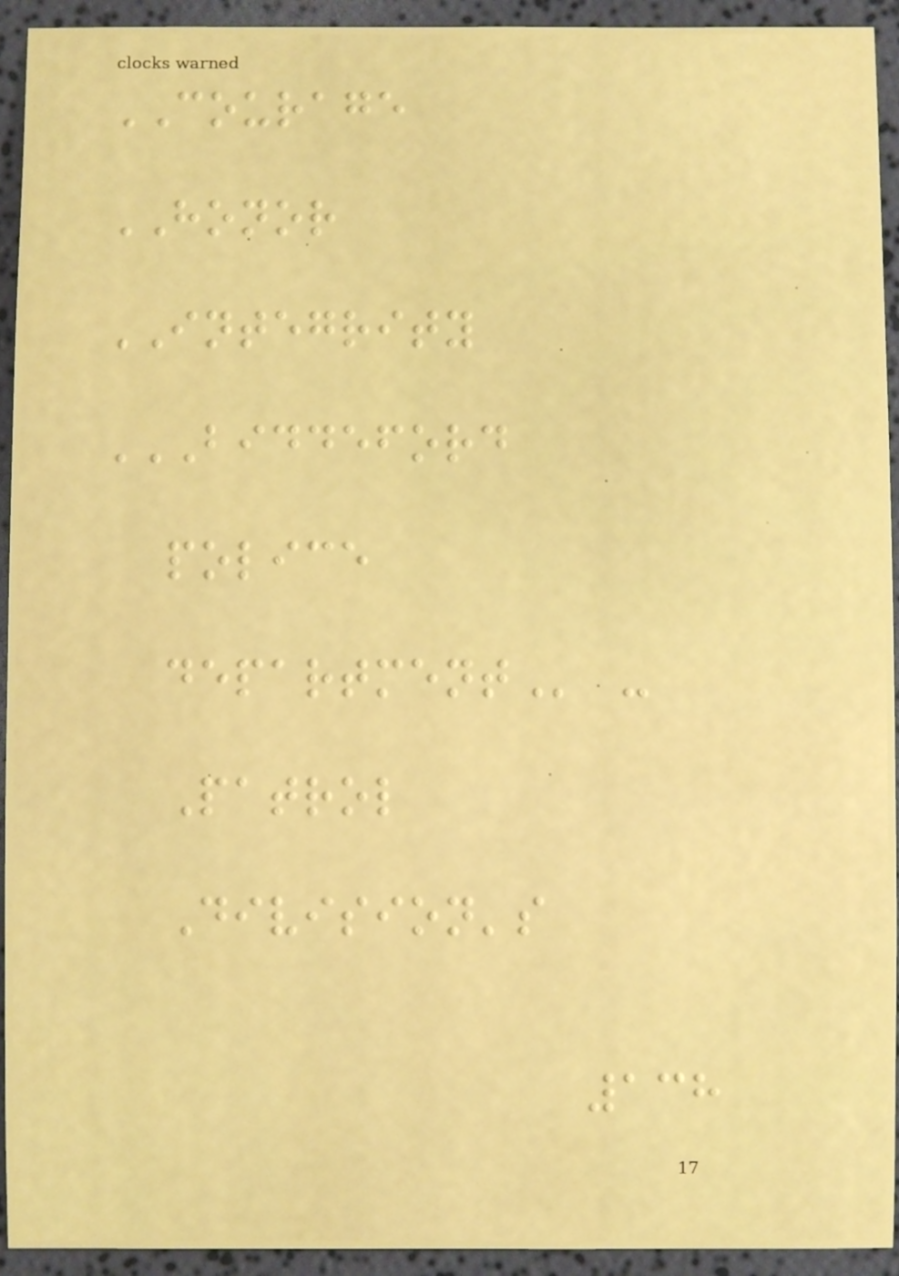COURAGE
HONOR
INTEGRITY
BIDDEFORD
POLICE
DEPARTMENT -
Patrol
Division's
138
